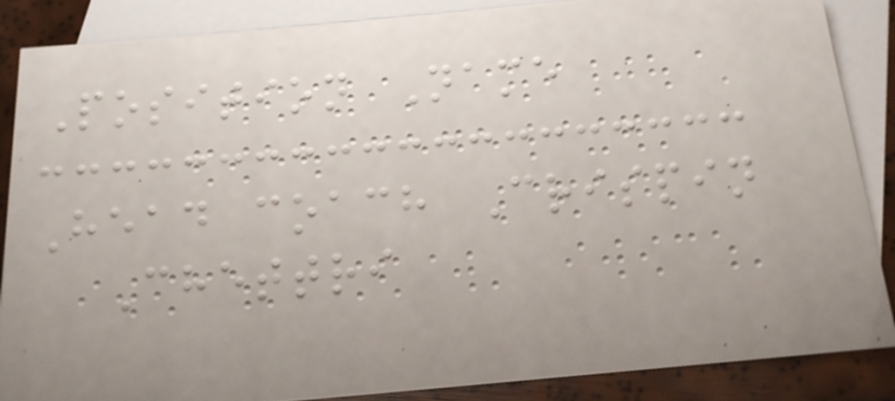Position Name
Head coach Crispin
Chettri
